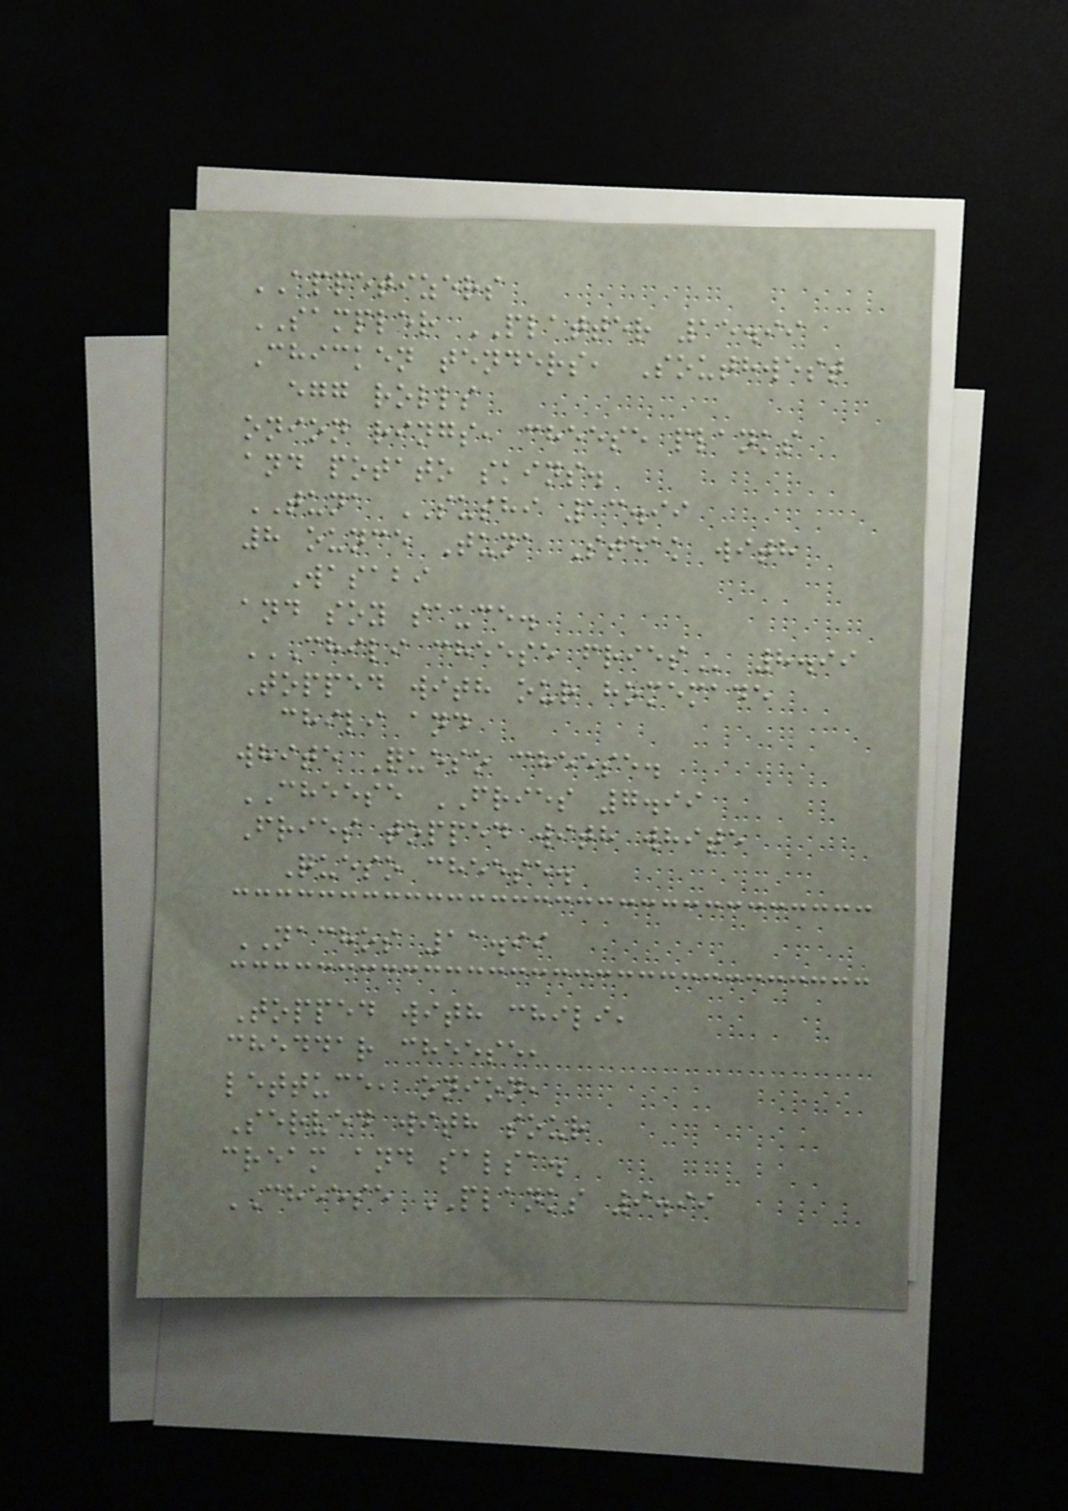APPETIZERS
SAMPLER PLATTER 15.99
Chicken tenders, Southwest
egg rolls
onion rings, cheese planks
and potato skins.
TUNA SUSHI 13.99
8 ounce Tuna Steak with
Wasabi
and soy sauce.
CHILI CHEESE FRIES 8.99
Topped with our homemade
chili and
white Queso cheese.
CHEESE FRIES 7.99
Fries topped with white
Queso cheese.
NACHOS 11.99
Topped with chili,
cheddar cheese,
lettuce, onion,
Served with sour
cream and salsa.
CHEESE PLANKS 9.99
